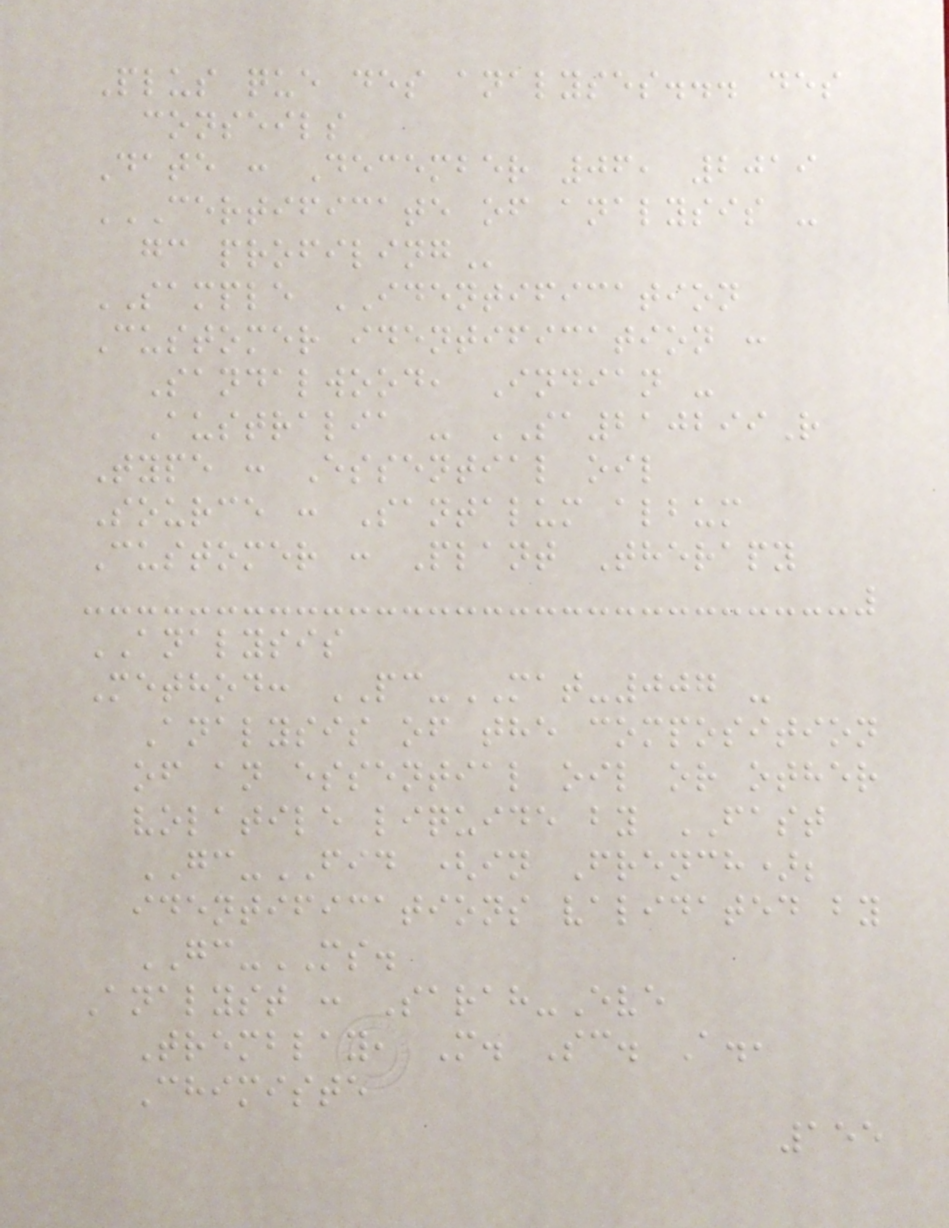Plus que des analyses... des
conseils
Date : December 06, 2019
CERTIFICATE OF ANALYSIS -
GC PROFILING
SAMPLE IDENTIFICATION
Customer identification :
Sandalwood, Indian -
Australia - SA210299R
Type : Essential oil
Source : Santalum album
Customer : Plant Therapy
ANALYSIS
Method: PC-MAT-007 -
Analysis of the composition
of an essential oil or other
volatile liquide by FAST
GC-FID (in French);
identifications validated by
GC-MS.
Analyst : Sarah-Eve
Tremblay, M. Sc. A.,
Chimiste
155
